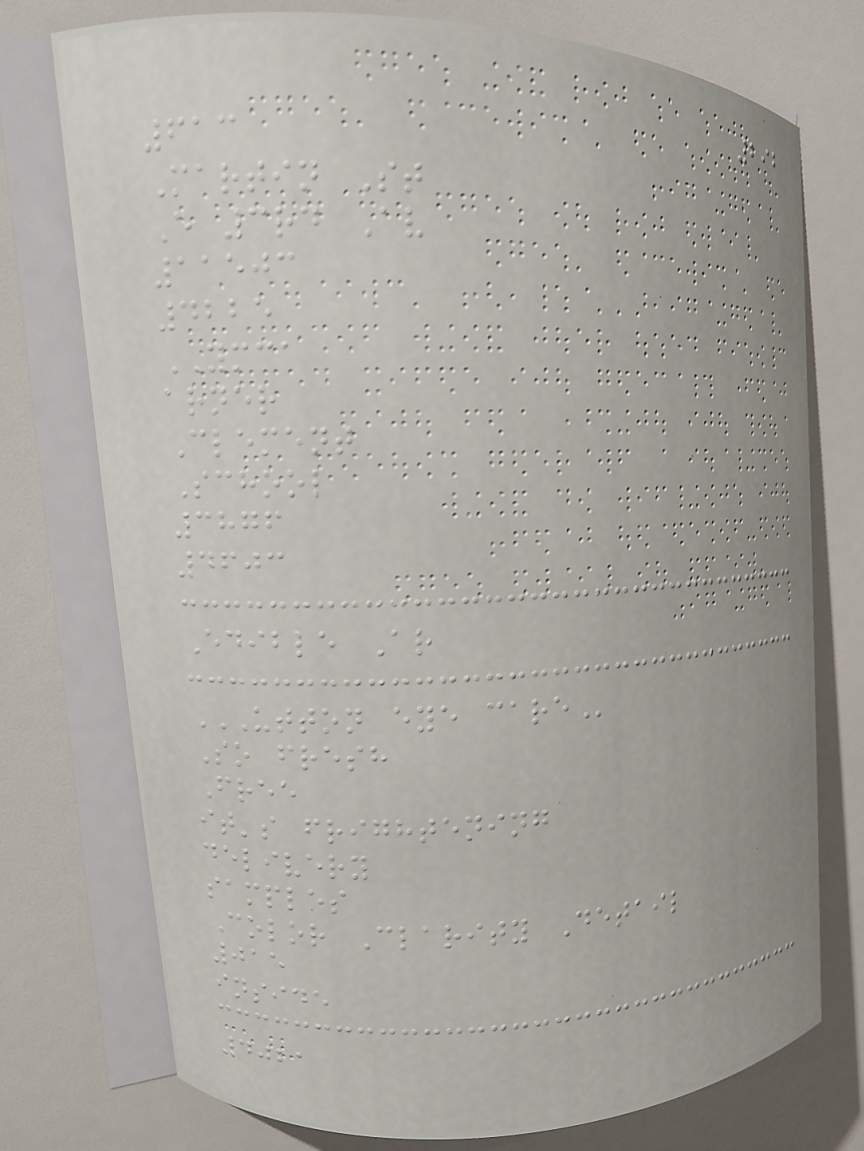292
613
Martin St
E 3rd Av
11503
4225
YMCA
arner
Clement
School
3876
4603
Edible Ar
UTTON EYE CARE
So fresh
Free
it's frightening
delivery
samples
Color Clarity Detail
015
inside
4021
